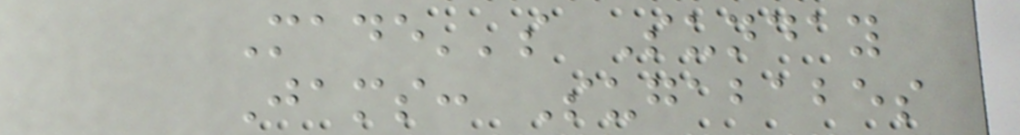Made''s Sunday
Jams: Sugababes
